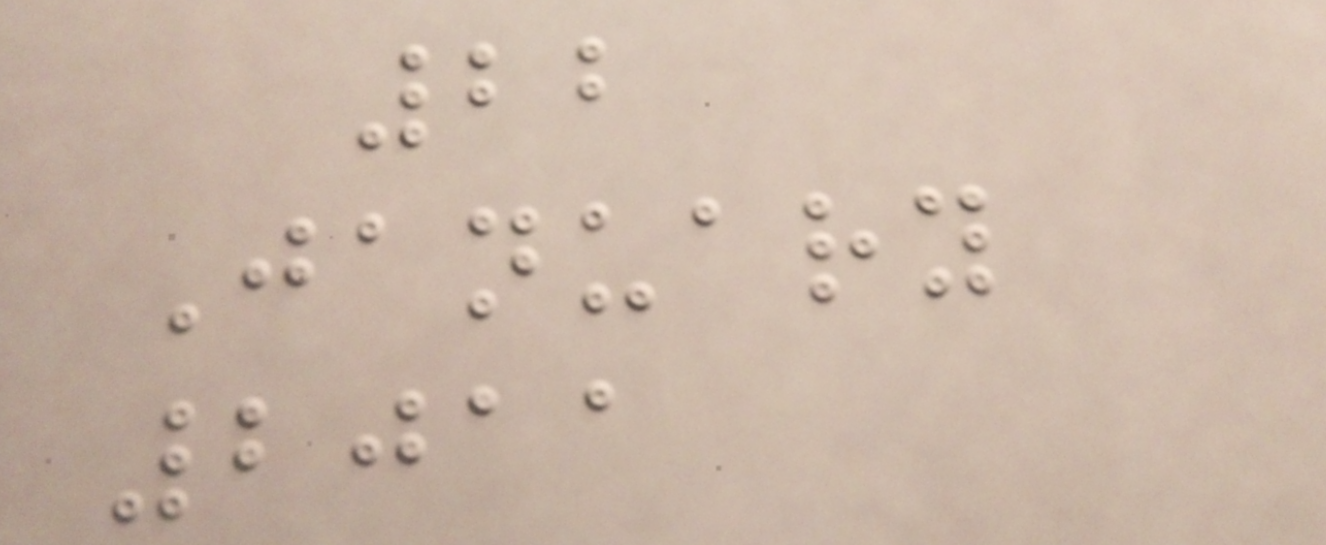22
January
2011
